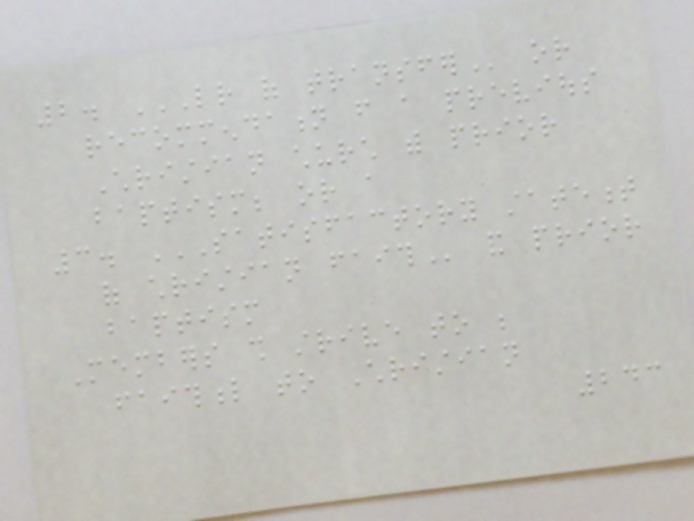2. LETTER OF TRANSFER or
recommendation from a previous
Christian church with prior
baptism; or a
3. SATISFACTORY STATEMENT
OF CHRISTIAN FAITH and prior
baptism
Members shall strive to be
faithful to Christian
243
